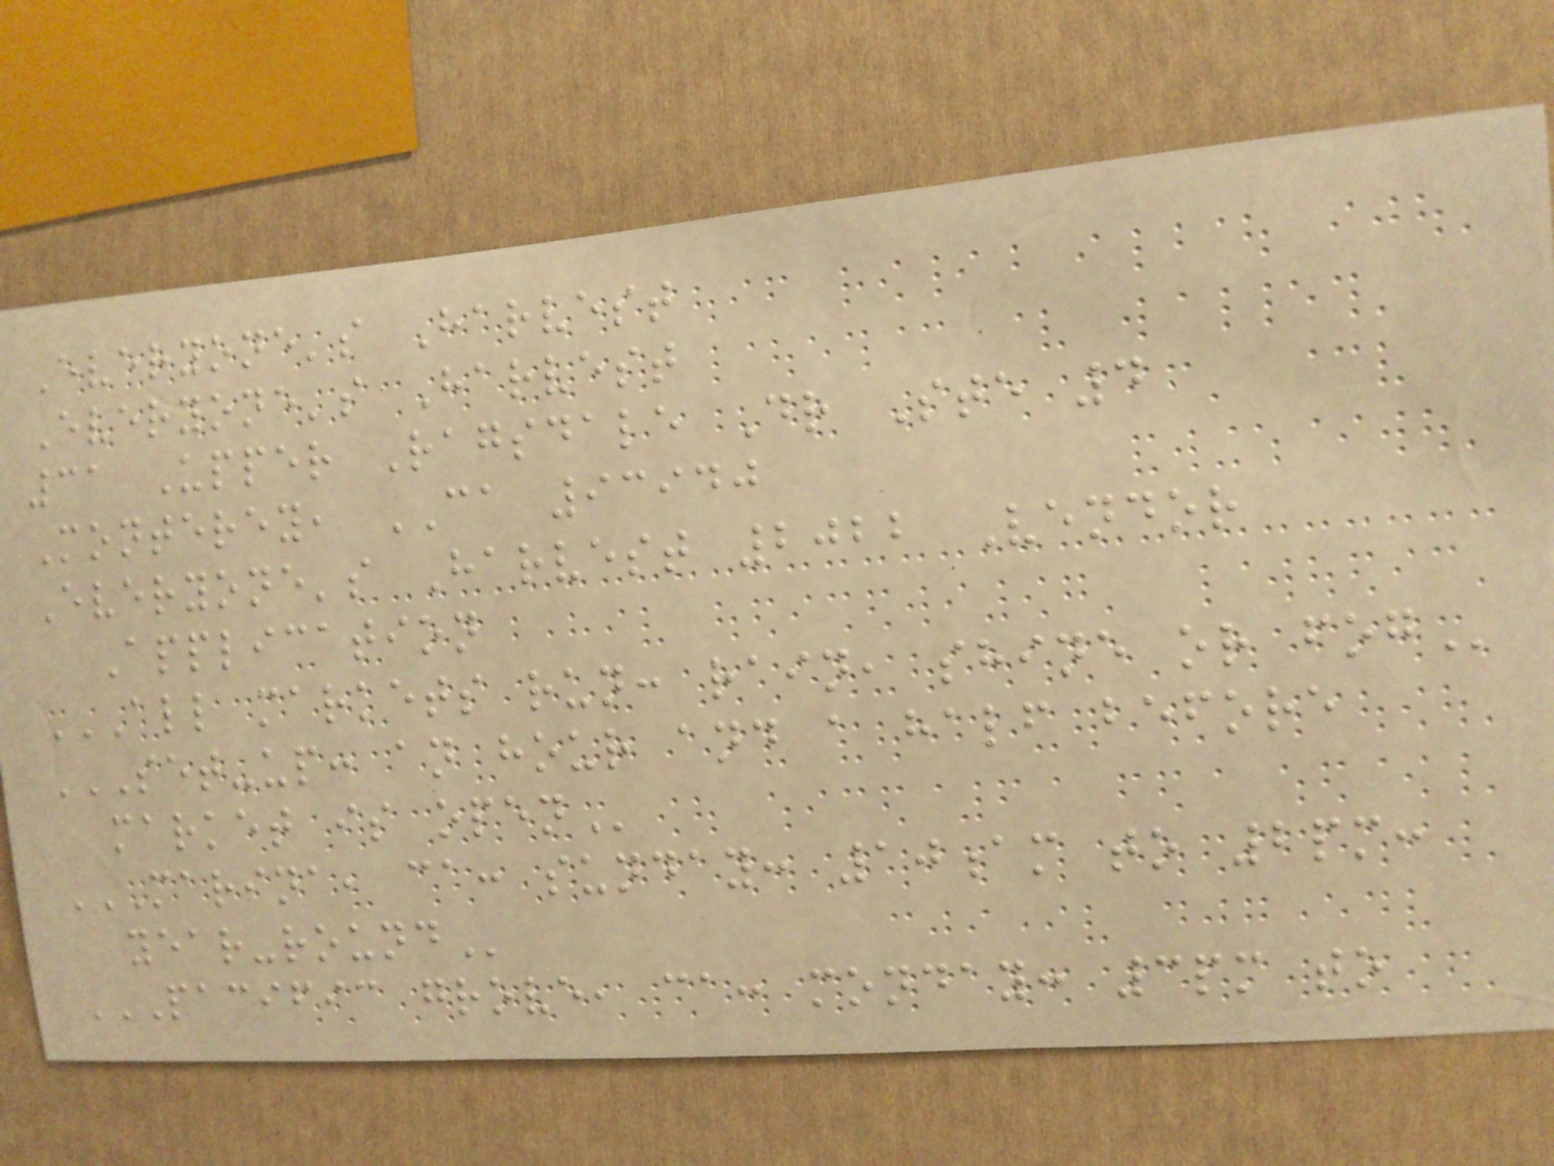Everyone's Harvest
Everyone's Harvest
31 Upper Ragsdale Dr Ste 4
Monterey, CA 93940
Everyone's Harvest 2022 Vendor
Application
ALL MARKETS RUN: RAIN, SHINE OR FOG
SET-UP: AN HOUR AND A HALF BEFORE
MARKET IS OPEN
MARINA, CA: SUNDAY: 10AM TO 2PM:
YEAR-ROUND
PACIFIC GROVE, CA: MONDAY: 3PM TO
